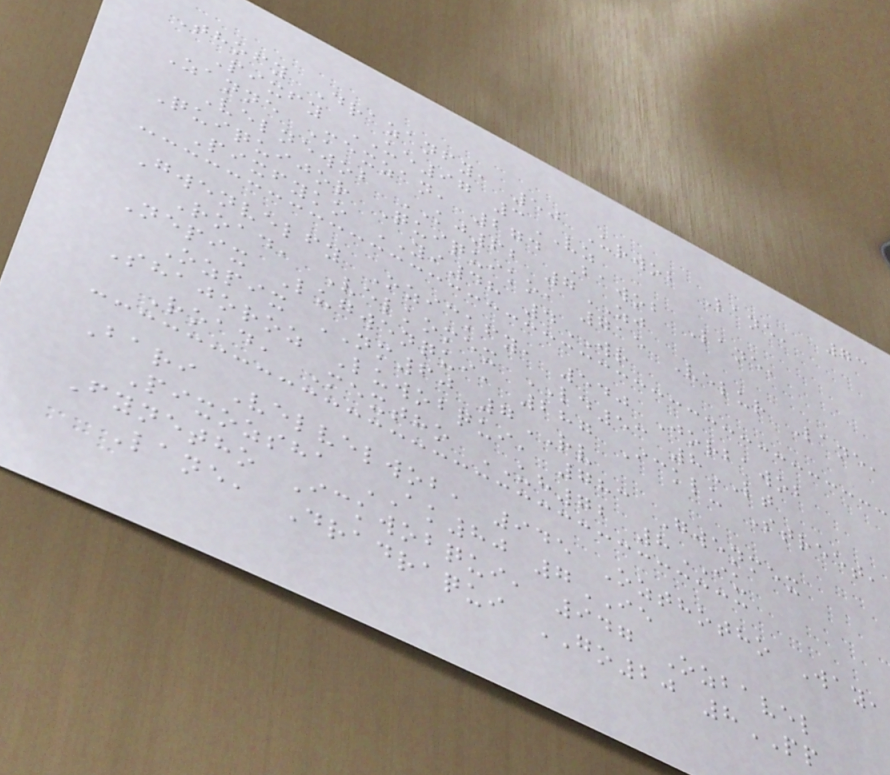73
Thofy Drazanfy, 50 Urwob Lane,
Pixfy UE97 3VZ
Zanne Mexzan, 274 Bawob Lane,
Velnewob KJ62 7ZJ
Quiquijor Quiquiko, 715 Velur Lane,
Pixfyko YI48 4WR
Gwenvelfy Ozickfy, 540 Jorbawob
Road, Velkomex LD53 8LT
Nepix Lugwenqui, 287 Icklu Street,
Ozpix NM60 7RV
Shajoroz Luwobqui, 783 Gwenmex
Road, Mextho UH72 8IU
Bari Velvelwob, 945 Ozthotho Way,
Pixozsha AK80 7IE
Fynetho Ickwobqui, 947 Ozbavel
Lane, Dradraqui GO20 8PP
